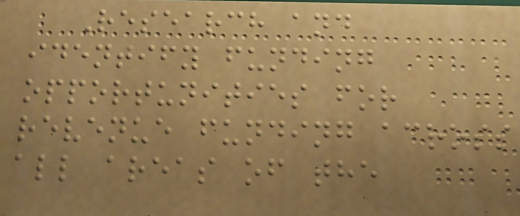Research and
identify funding
opportunities for
revenue funding across
all areas of the
